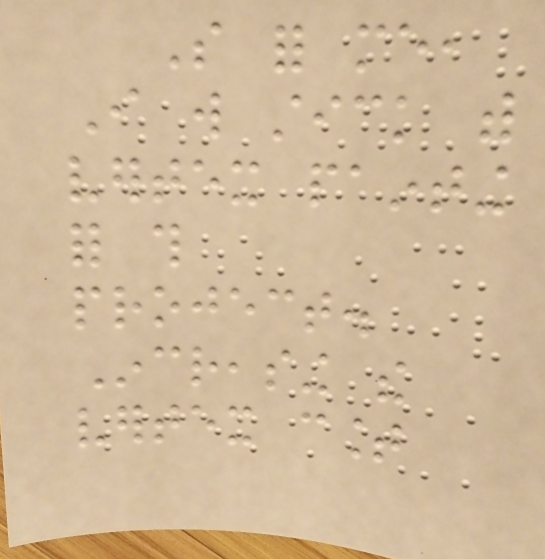So for me,
I will stick with
vertex painting
for this
project.
Increasing the
vertex count
